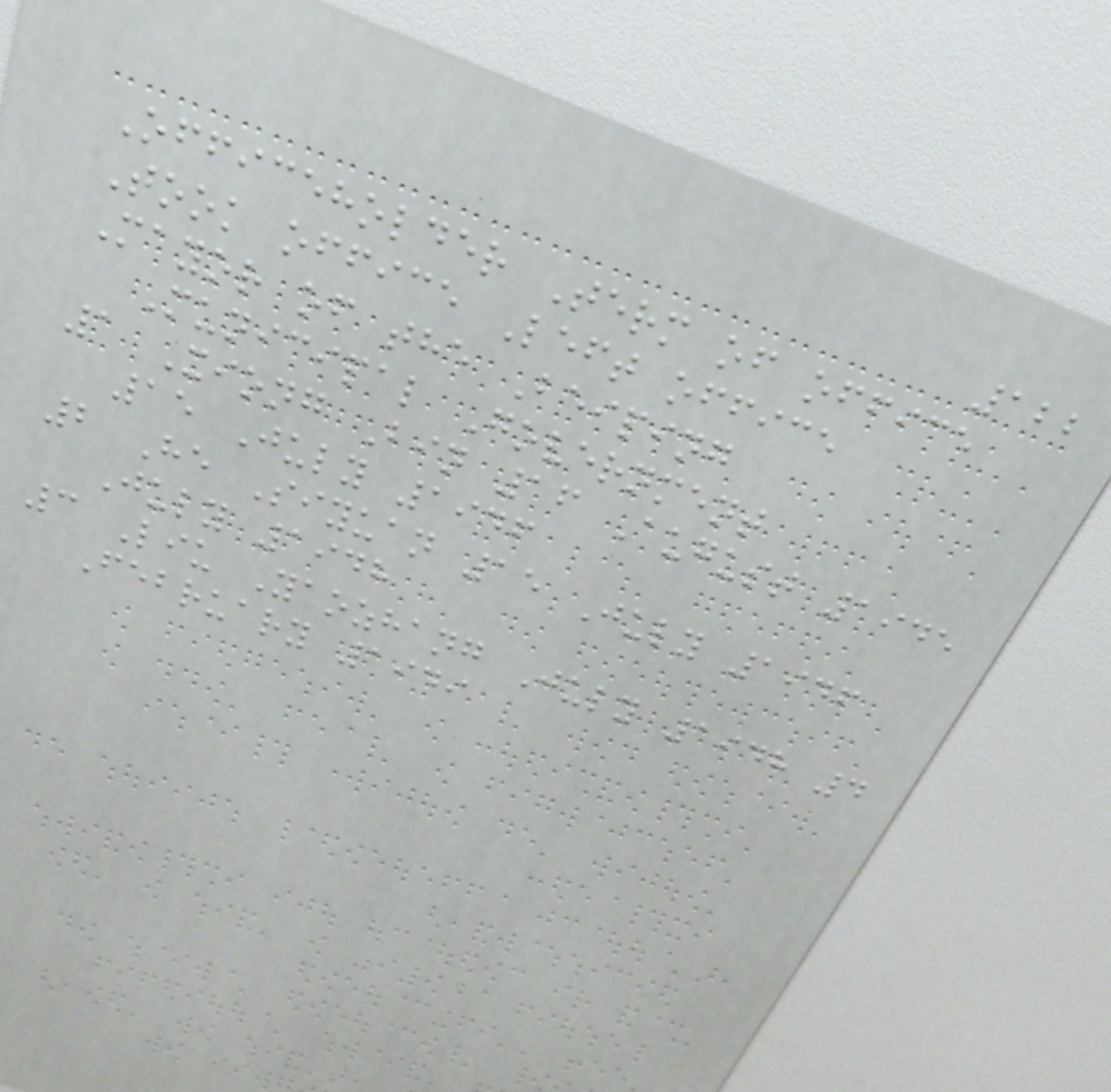122
Officeholder Term of office
Took office Left office
Mayor of the Beiping
Municipal Government
1 Xiong Bin 16 August 1945
15 July 1946
2 He Siyuan 15 July 1946
July 1948
3 Liu Yaozhang July 1948 4
February 1949
